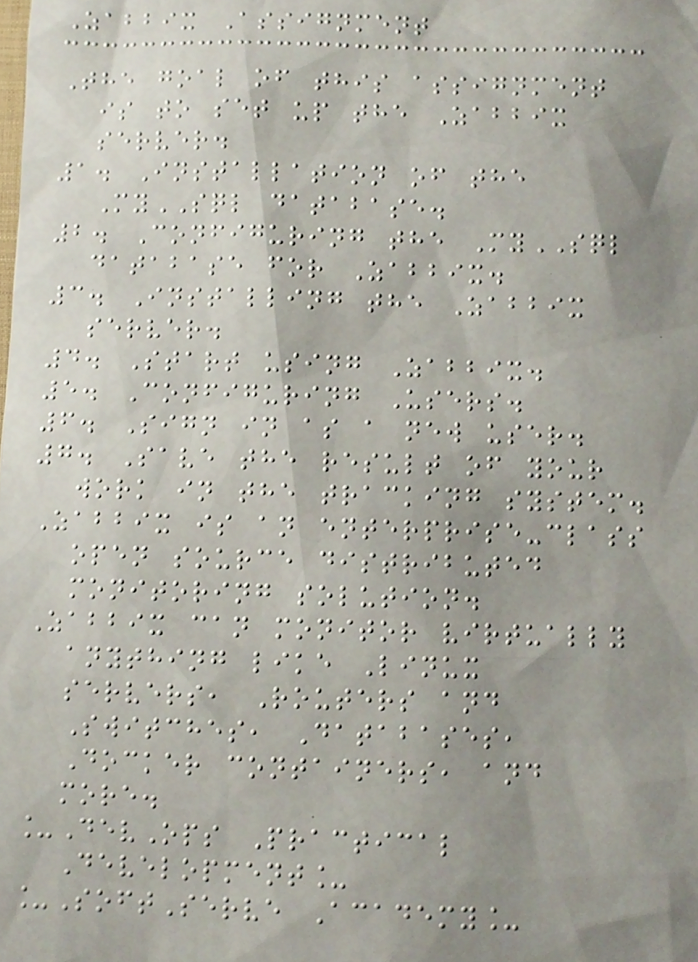Zabbix Assignment
The goal of this assignment
is to set up the Zabbix
server.
1. Installation of the
MySQL database.
2. Configuring the MySQL
database for Zabbix.
3. Installing the Zabbix
server.
4. Start using Zabbix.
5. Configuring Users.
6. Sign in as a new user.
7. Save the result of your
work in the tracking system.
Zabbix is an enterprise-class
open source distributed
monitoring solution.
Zabbix can monitor virtually
anything like Linux
servers, Routers and
Switches, Databases,
Docker containers, and
more.
_DevOps Practical
Development_
_SoftServe Academy_
